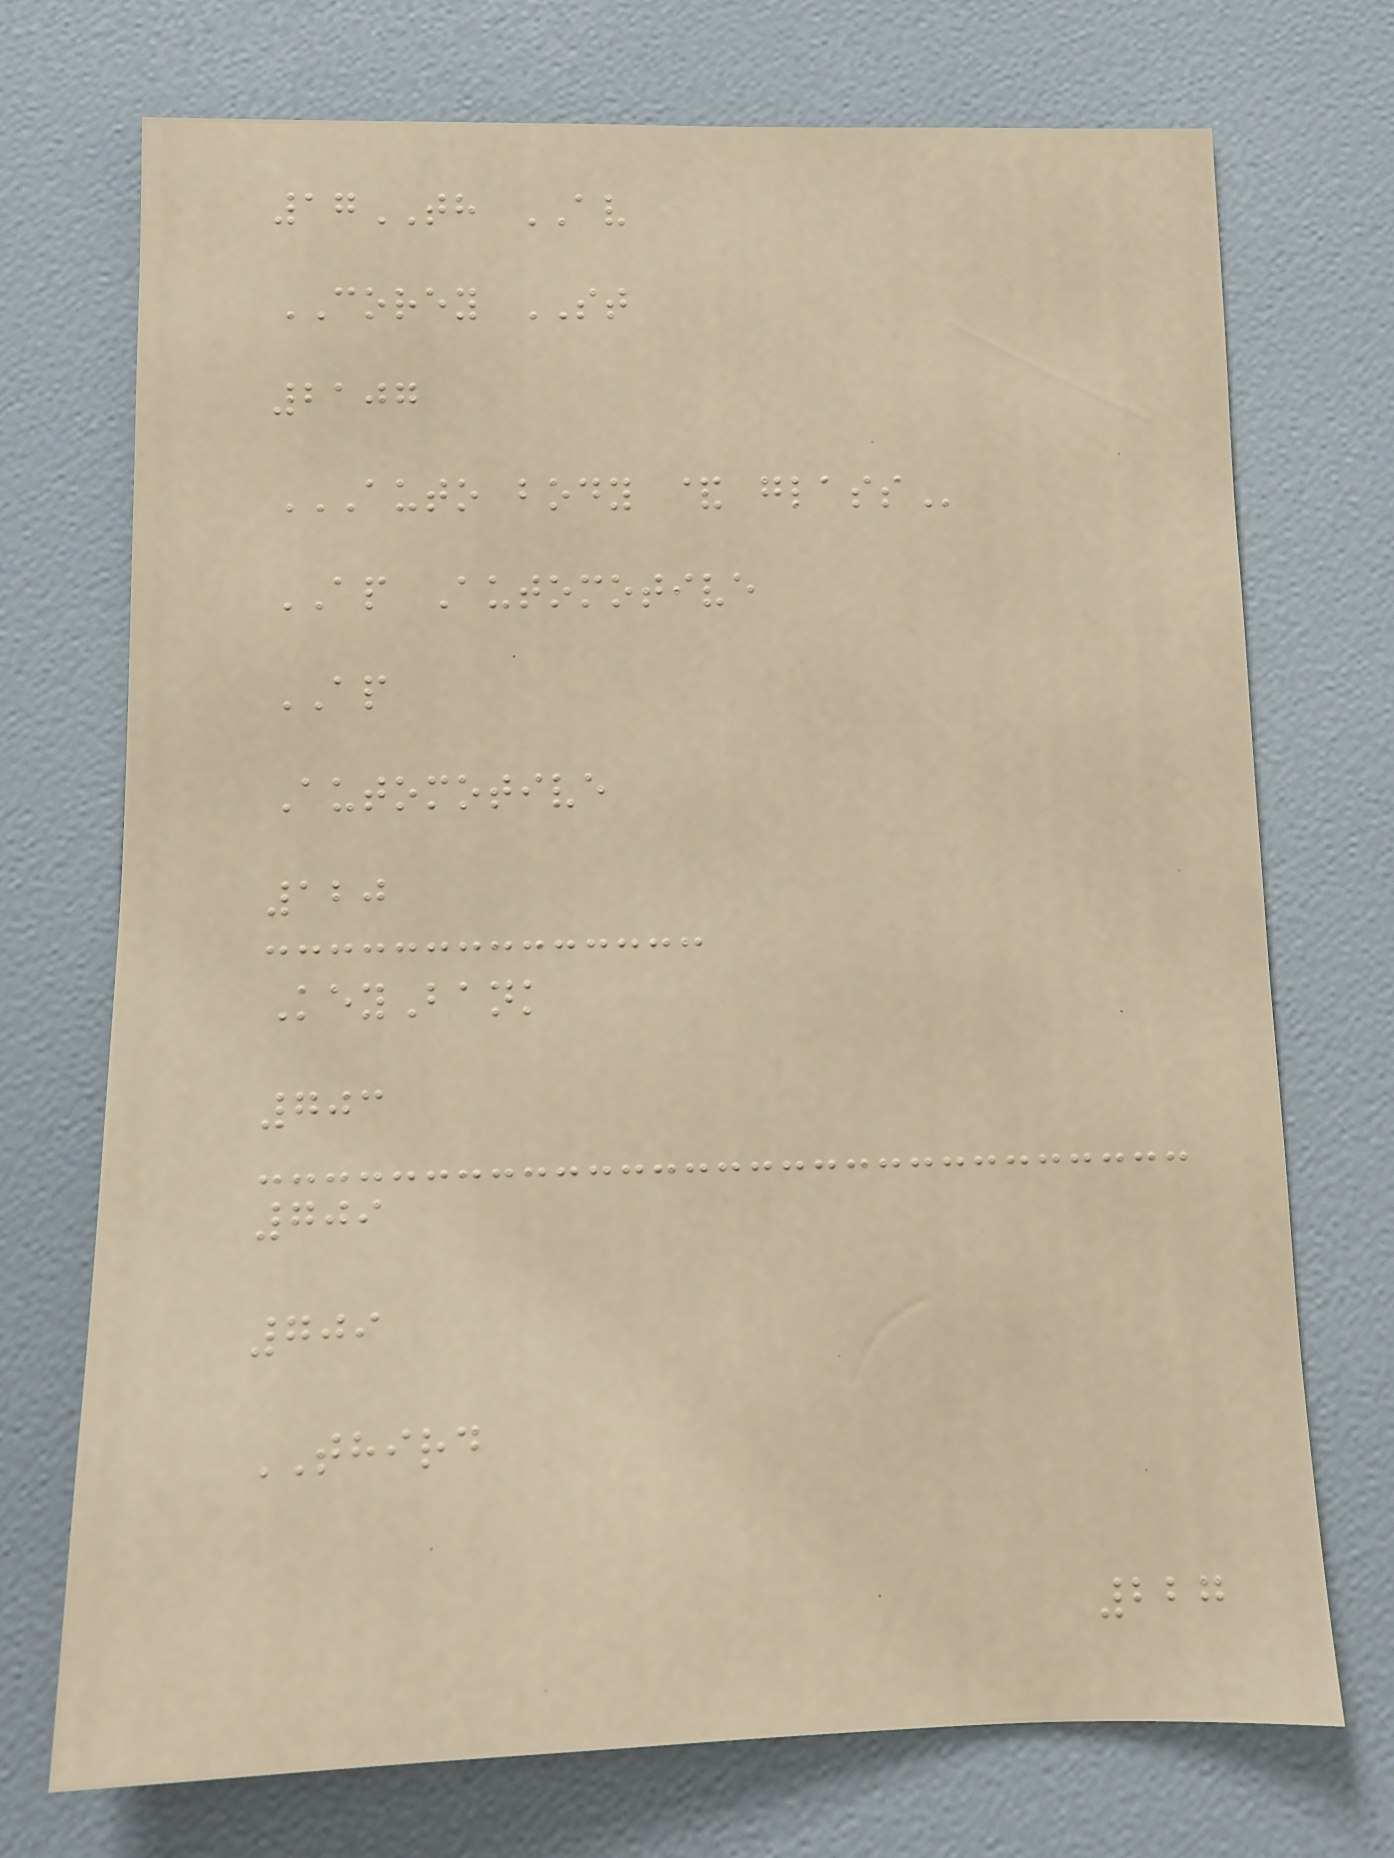17TH AV
COREY ST
2107
AUTO BODY & GLASS
AP Automotive
AP
Automotive
120
KeyBank
703
709
709
THIRD
227
